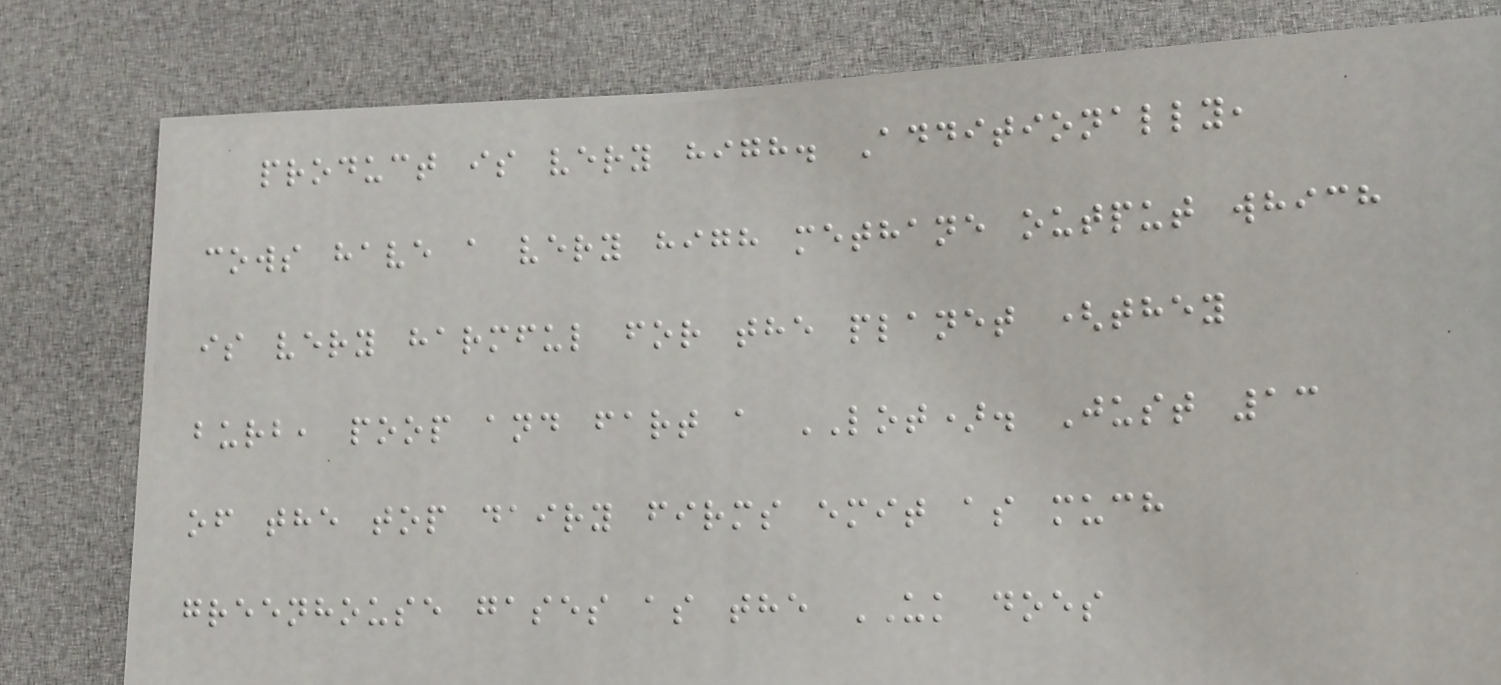product is very high. Additionally,
cows have a very high methane output which
is very harmful for the planet (they
burb, poop and fart a LOT). Just 13
of the top dairy firms emit as much
greenhouse gases as the UK does
